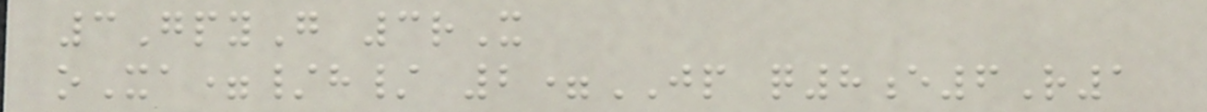3GpyG 3rX
oXa=/h/ 2=JP q8e6R1
